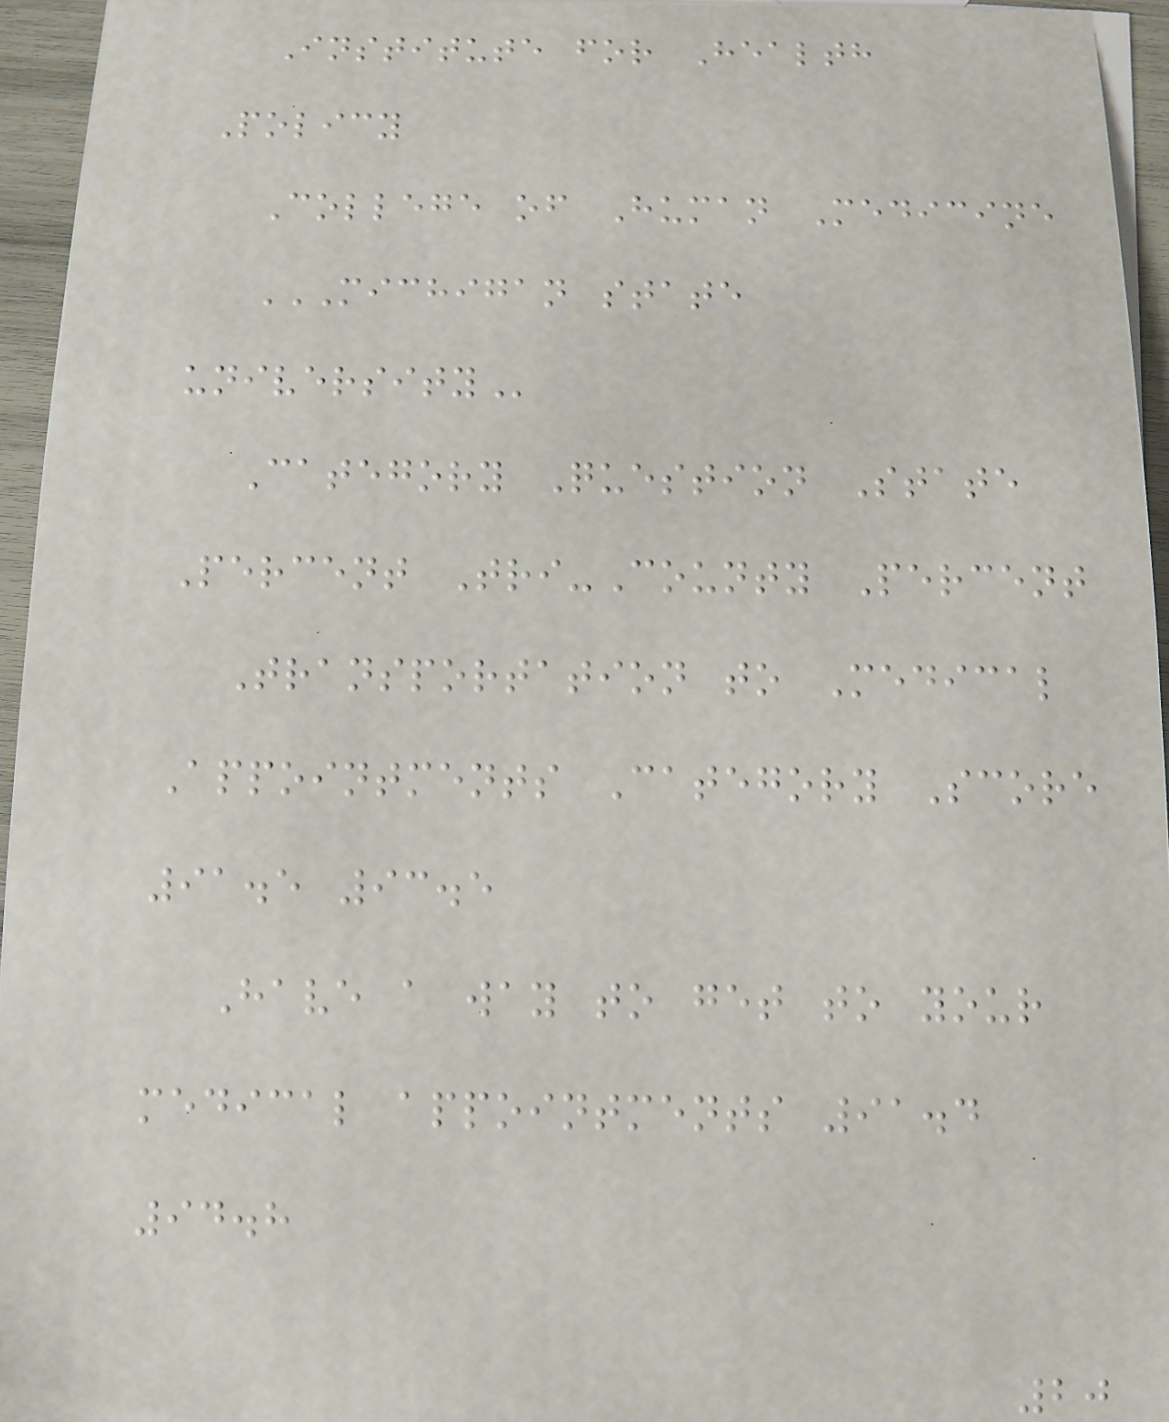Institute for Health
Policy
College of Human Medicine
MICHIGAN STATE
UNIVERSITY
Category Question State
Percent Tri-County Percent
Transportation to Medical
Appointments Category Score
91.5 93.5
Have a way to get to your
medical appointments 91.4
94.8
20
